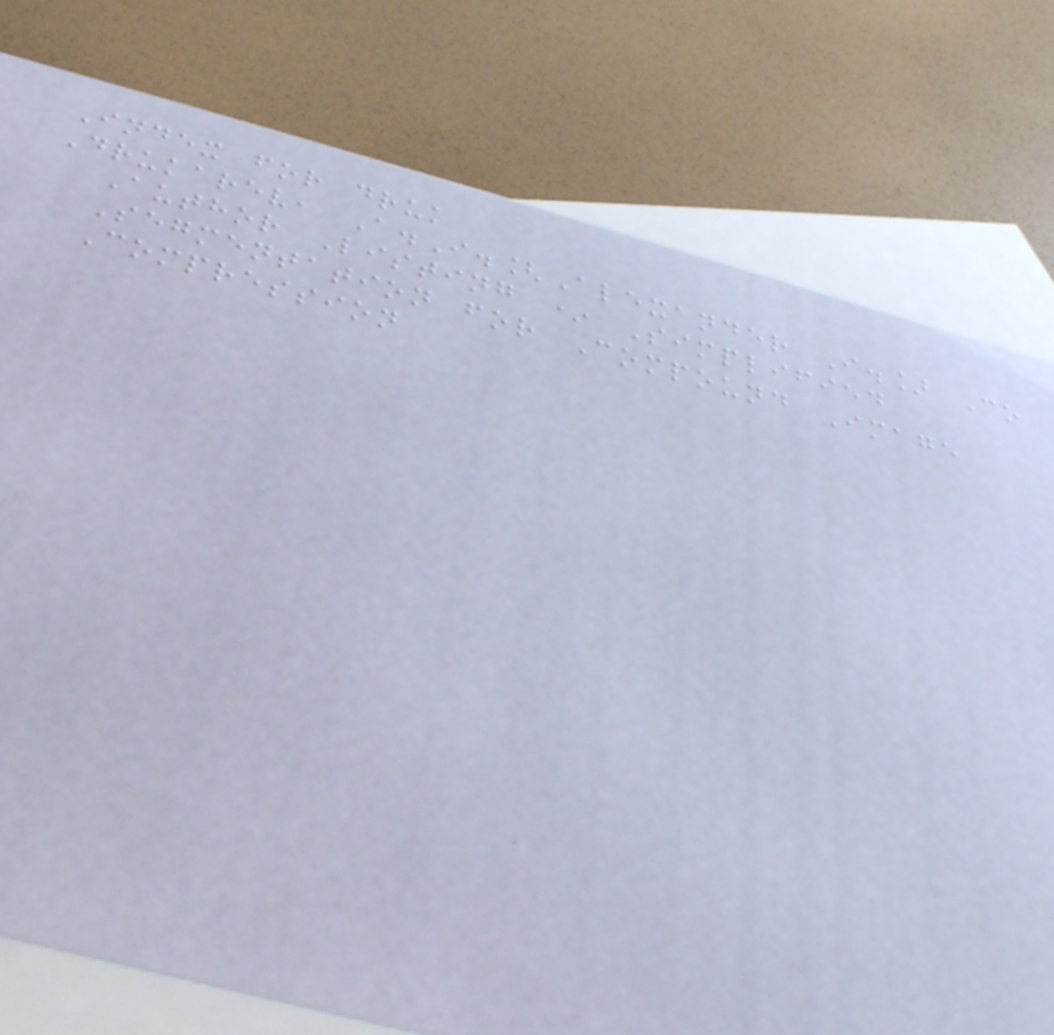Index for druk
Drukarev, A.I.[Alexander I.] Co
Author Listing * Simplified
Segmentation for Compound Image
Compression
